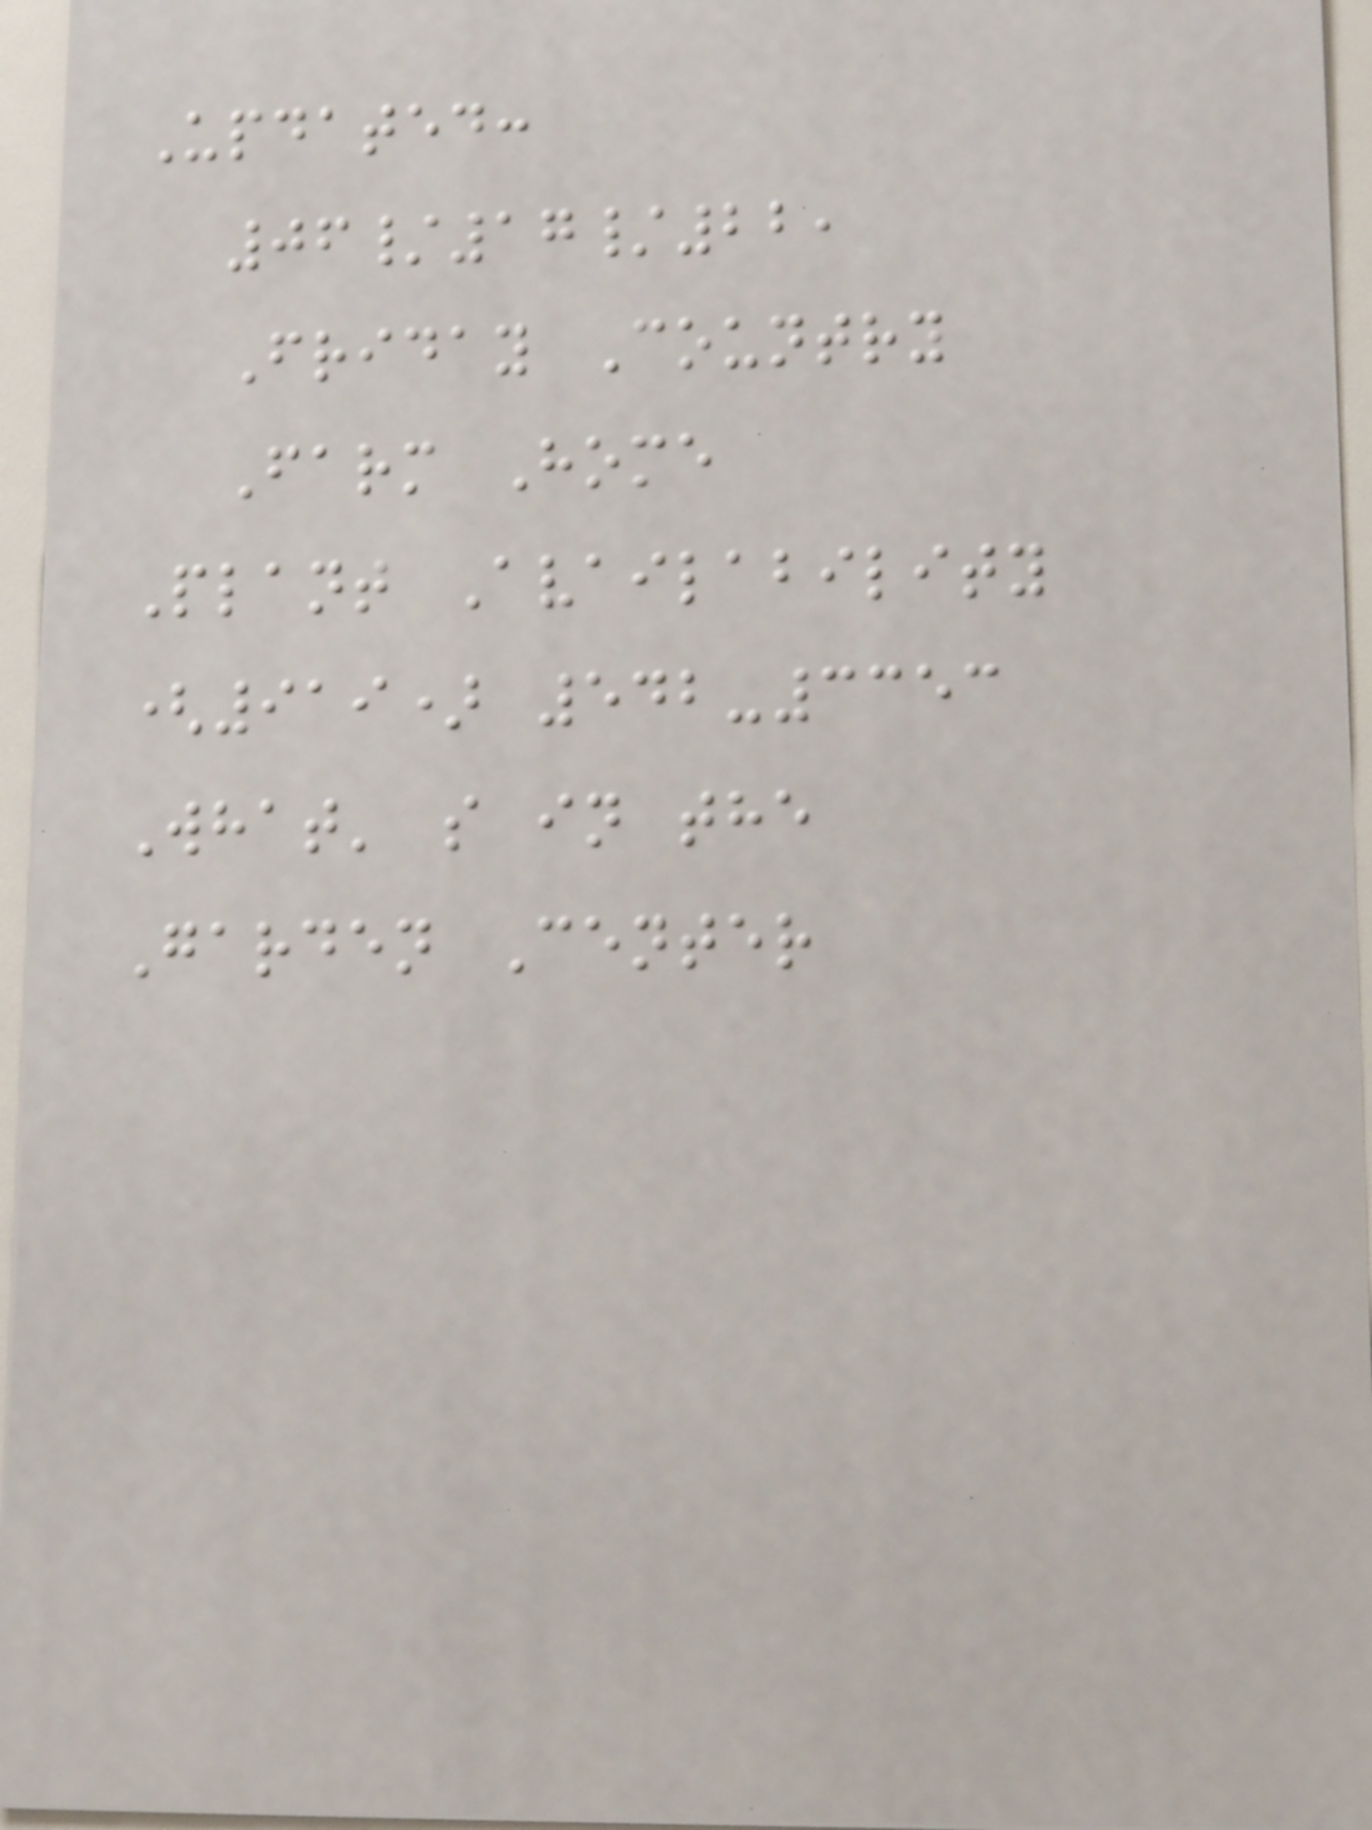Updated:
06/17/22,
Friday Country
Farm Home
Plant Availability
(919) 542-3353
What' s in the
Garden Center
